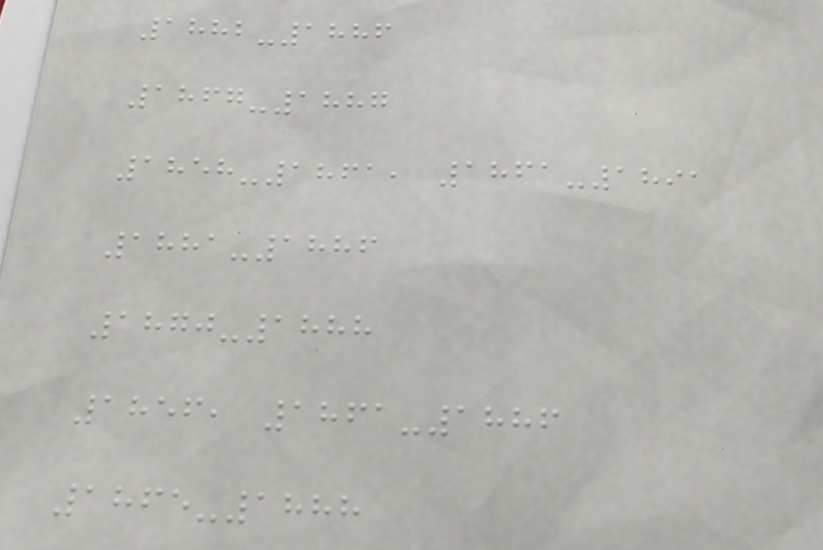1882-1886
1867-1887
1858-1861, 1861-1891
1881-1886
1870-1888
1856, 1861-1886
1865-1888
